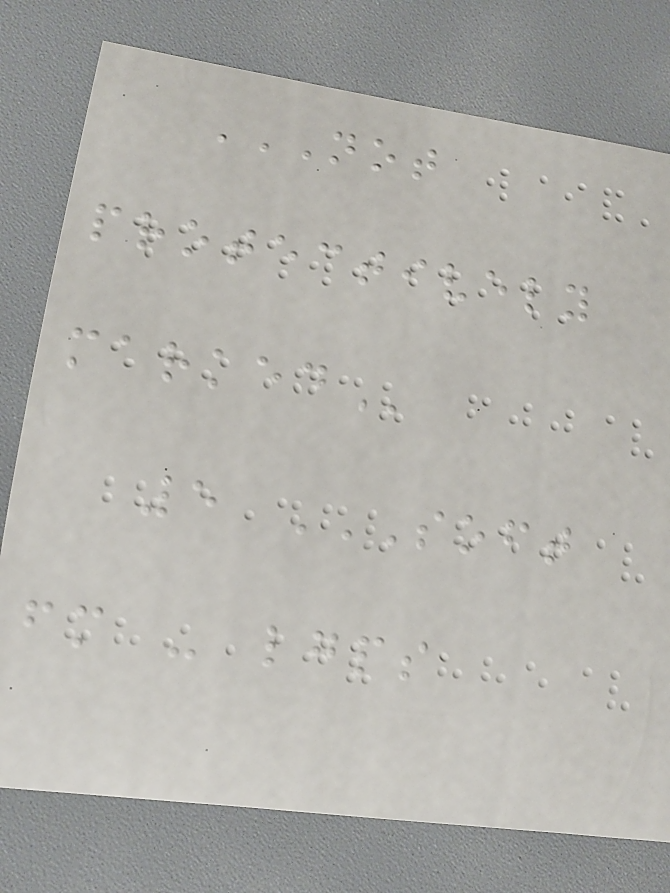NOT
PROTECTIVELY
MARKED
5 SOFT
FM - LGPS
